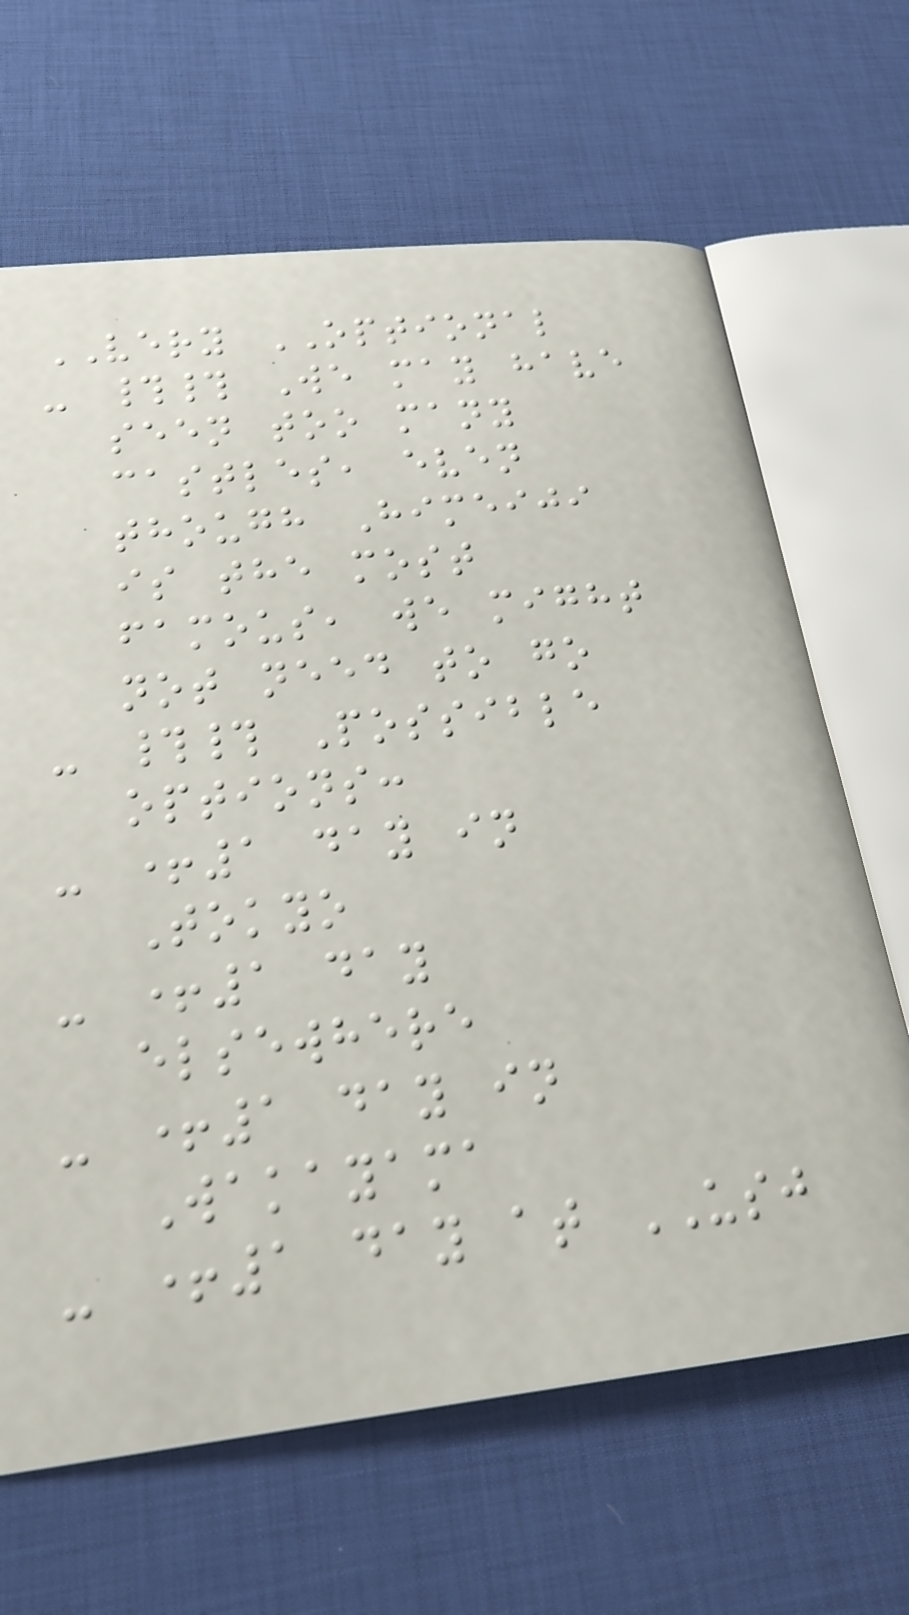VERY OPTIONAL
- ## We may have
seen too many
castles, even
though Himeiji
is the most
famous, we might
not need to go
- ## Possible
options:
- +1 day in
Tokyo
- +1 day
elsewhere
- +1 day in
Wakayama
- +1 day at USJ
